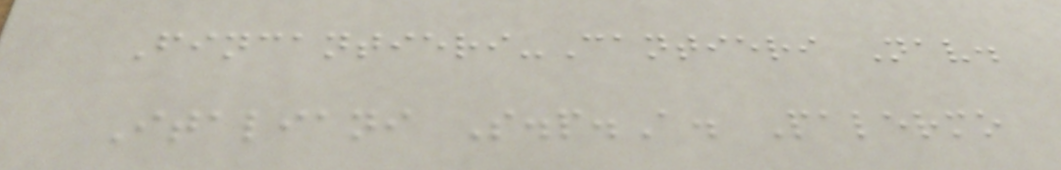Fincantieri-Cantieri Nav.
Italiani S.p.A. Palermo
